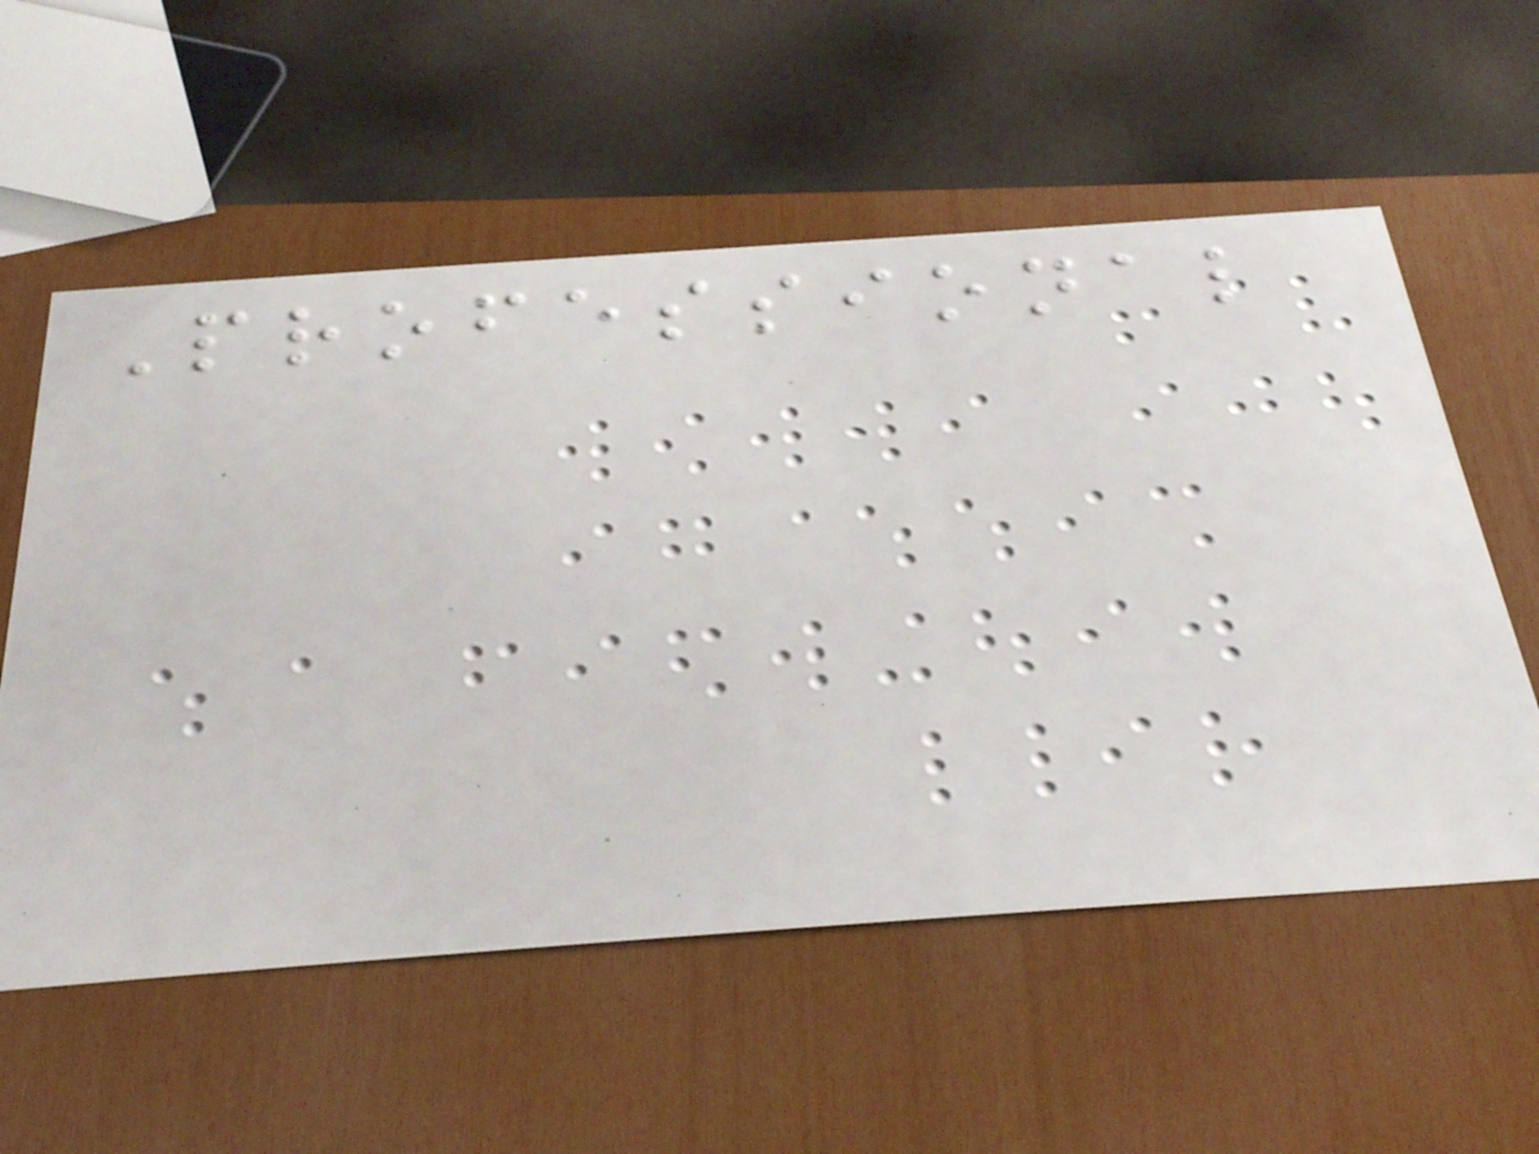Professional
